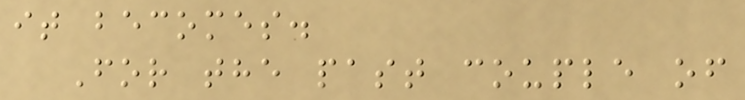it becomes.
For the past couple of
